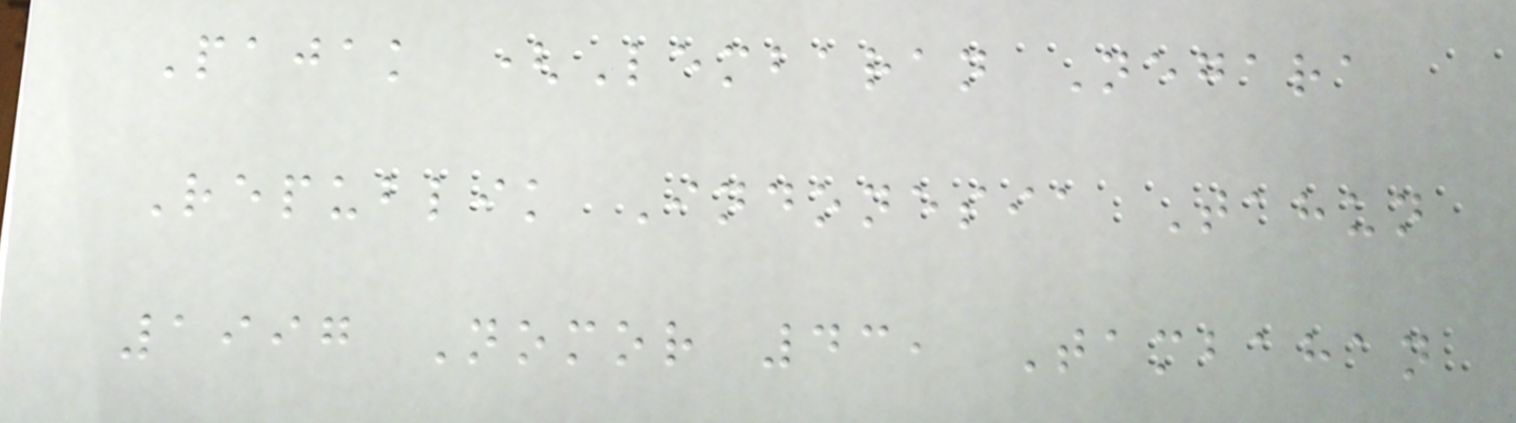Pajak (Lembaran Negara
Republik Indonesia Tahun
1997 Nomor 43, Tambahan
